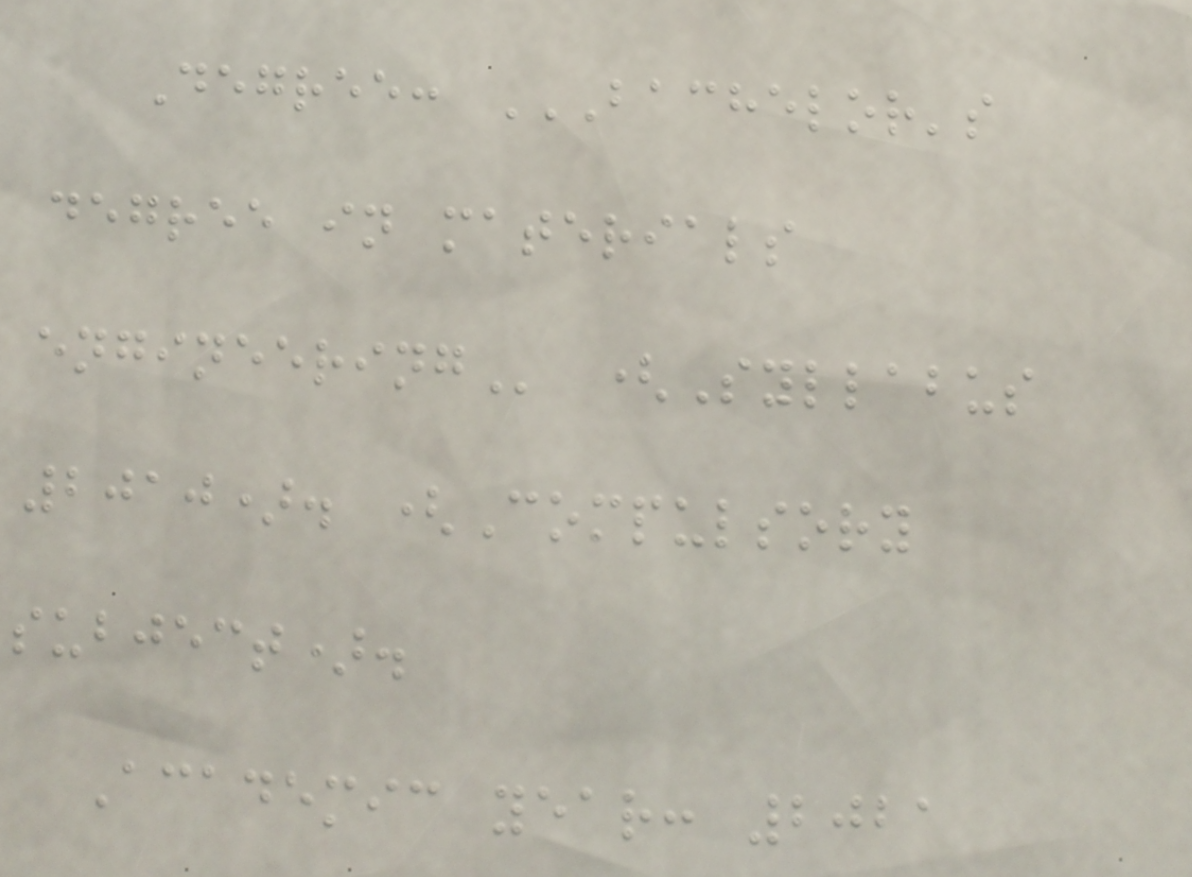Degree: BACHELOR'S
DEGREE IN MATERIALS
ENGINEERING (Syllabus
2010). (Compulsory
subject).
Academic year: 2021
